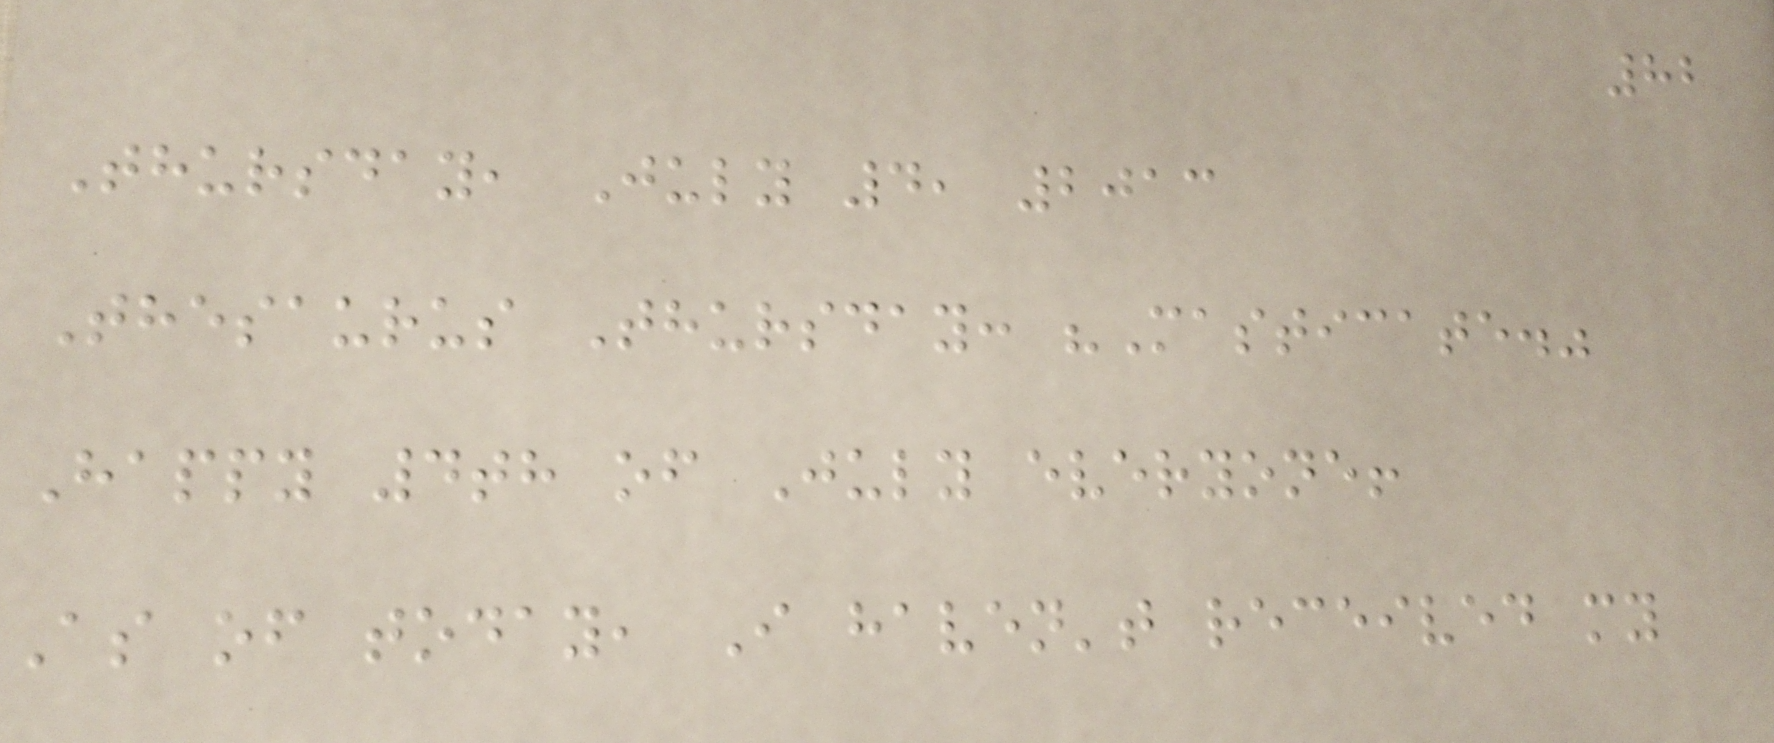82
Thursday, July 4, 2013
Thesaurus Thursday: "Masticate."
Happy 4th of July everyone!
As of today, I haven't received my
